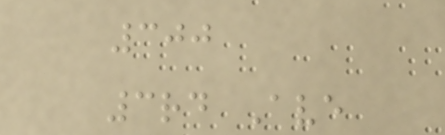300
3rd Ave
